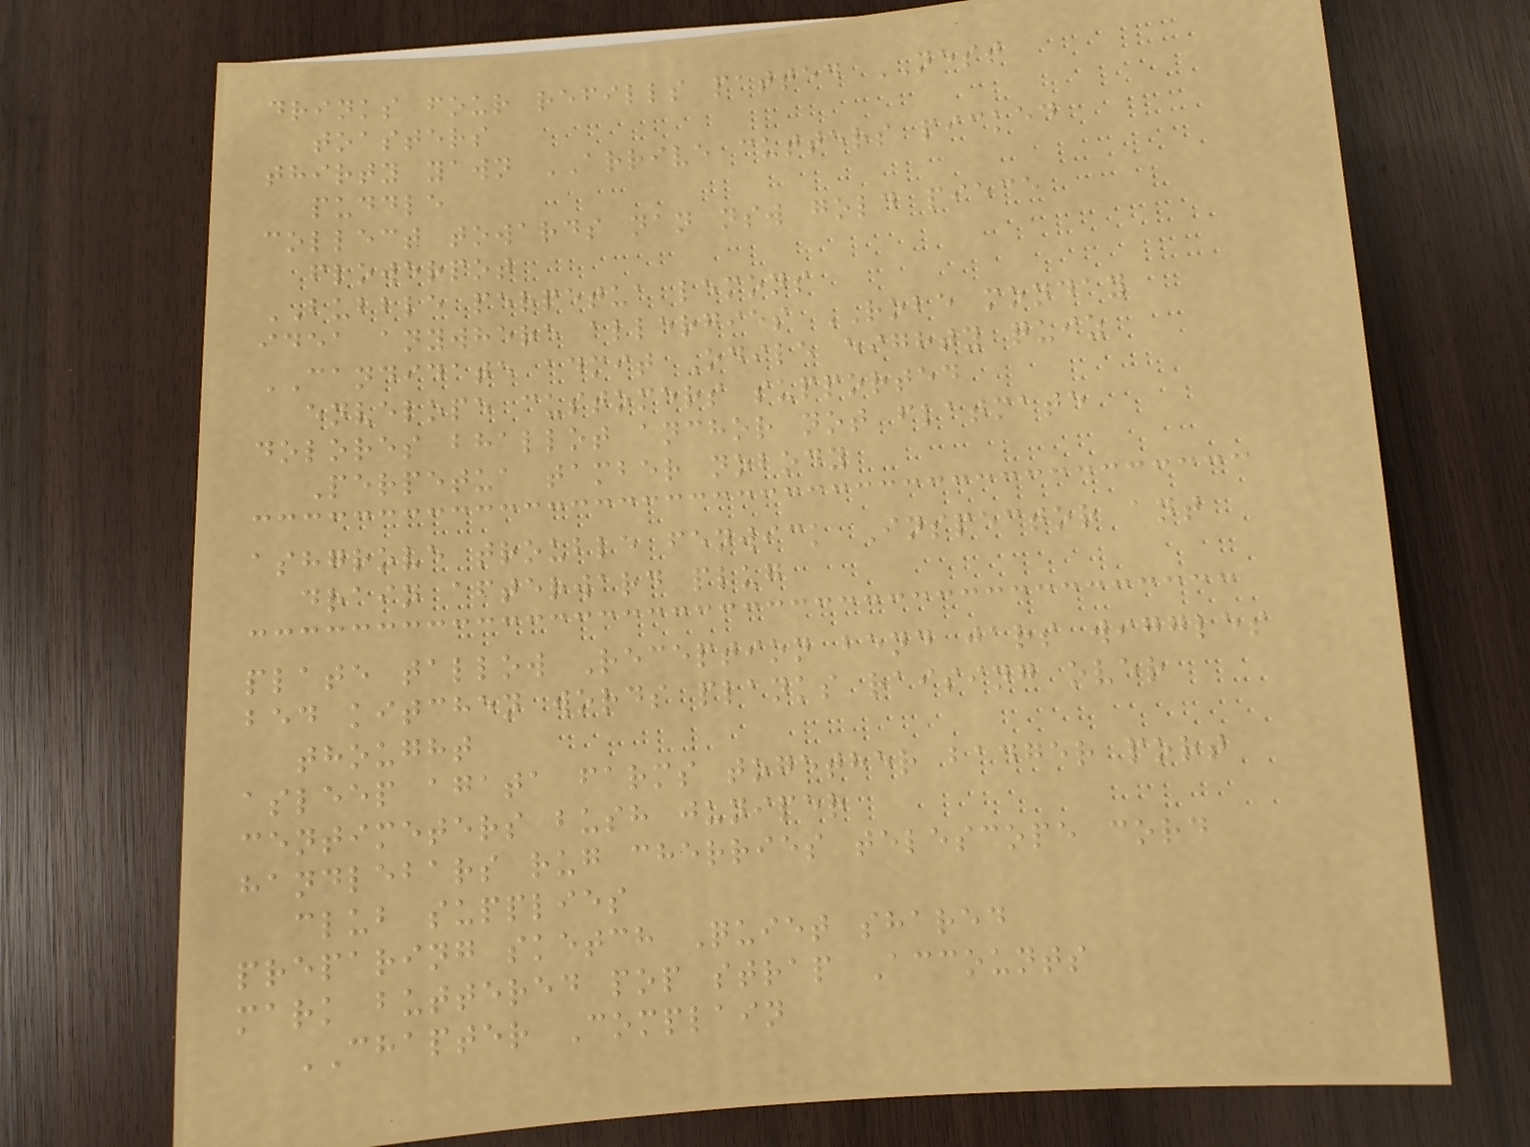drinks four refills patted NEST
toasters
thirty yawn ARRIVE cutters picked
puddle
collect towards nan nsw gold piece
flowerpot
BUBBLE perpetua lemons
idea anywhere allergies ROBE monday
CANDIDATE admit Odile eighty quiz
envelope customers supported
dolores bhallot anchor not flatmate
Perpetua tamber nobody
ashgrove trouble fenwick Inspector ant
drain afterward plug
plate tallow Reception bend jars wiggles
bed kitchen words planks raising over
thought
asleep agata farms together badger port
centimeters bush juniper
handlebars rug cherries telescope cord
club supplies
preparing sketch Quiet shared
mark buttered pop strap Accounts
CHAPTER Complain
